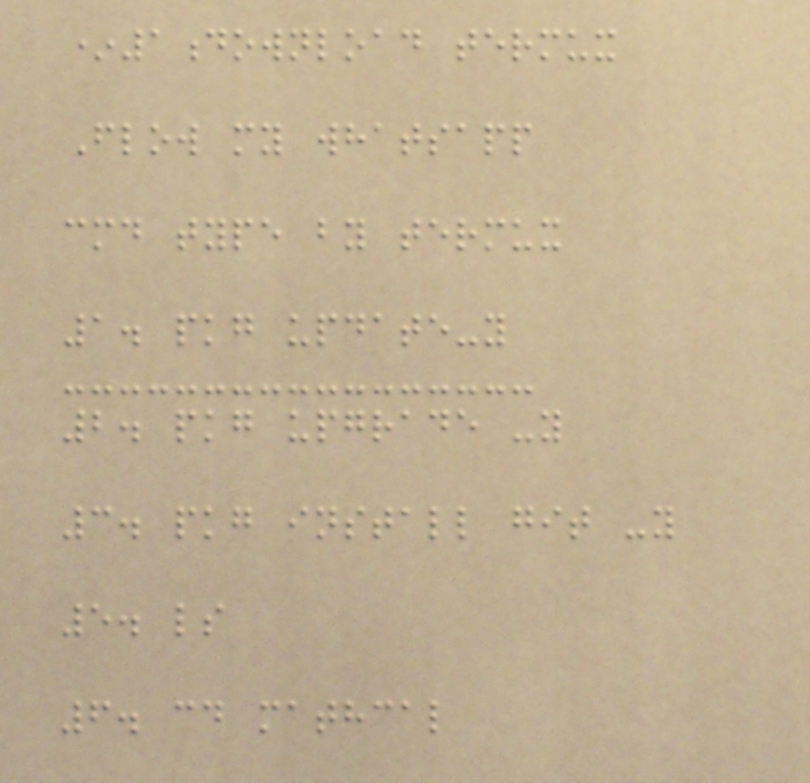*1download termux
Flow my whatsapp
cmd type by termux
1. pkg update-y
2. pkg upgrade -y
3. pkg install git -y
5. ls
6. cd mathcal
